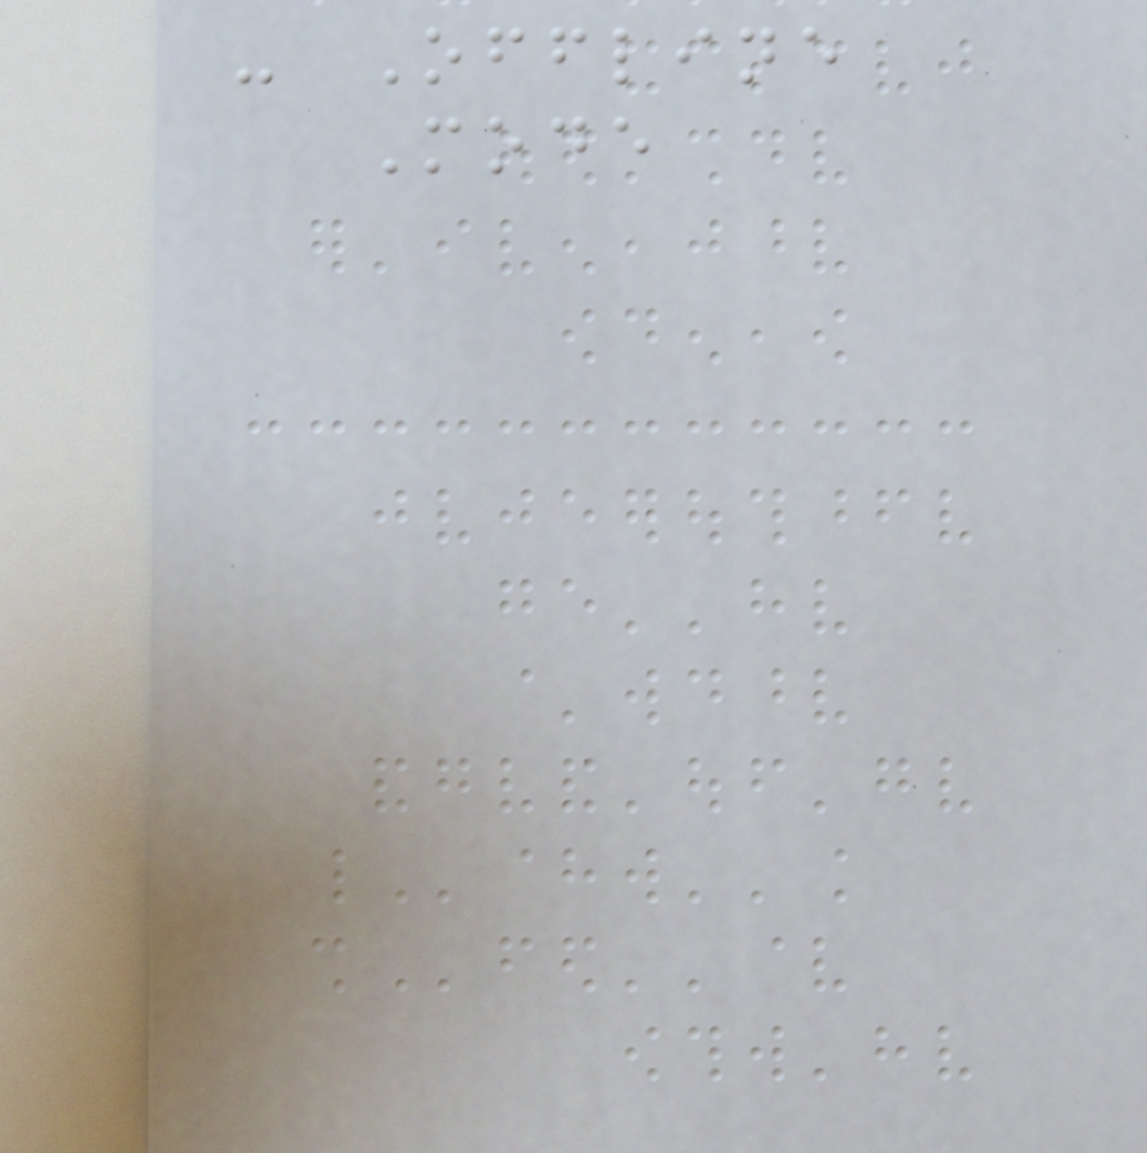- Offline
Mode
